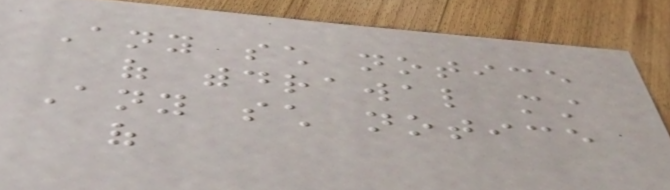Any such notice
of withdrawal must
Any such notice
of
